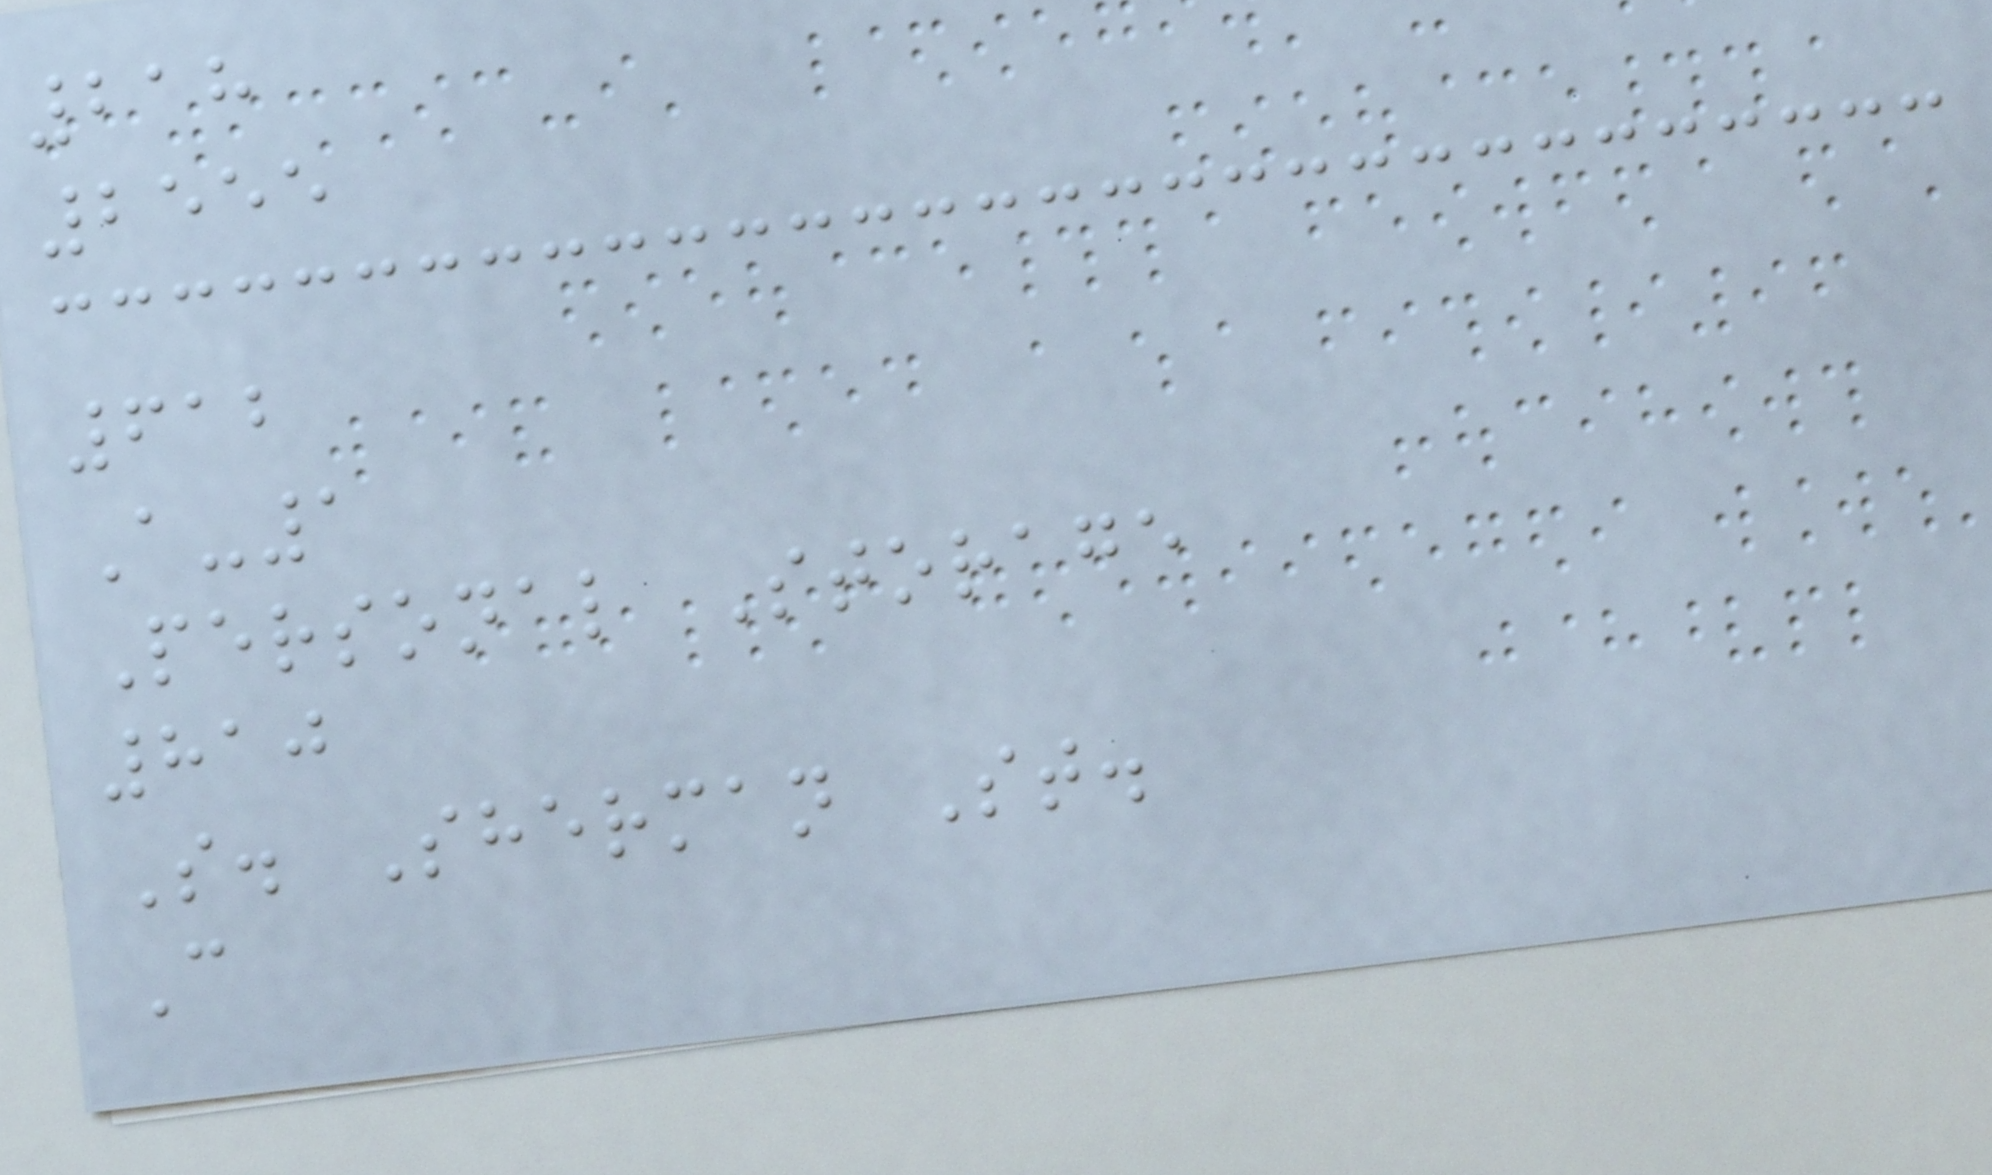218
2555
612
A-1
Personal Storage
810
S. Sherman St.
C
